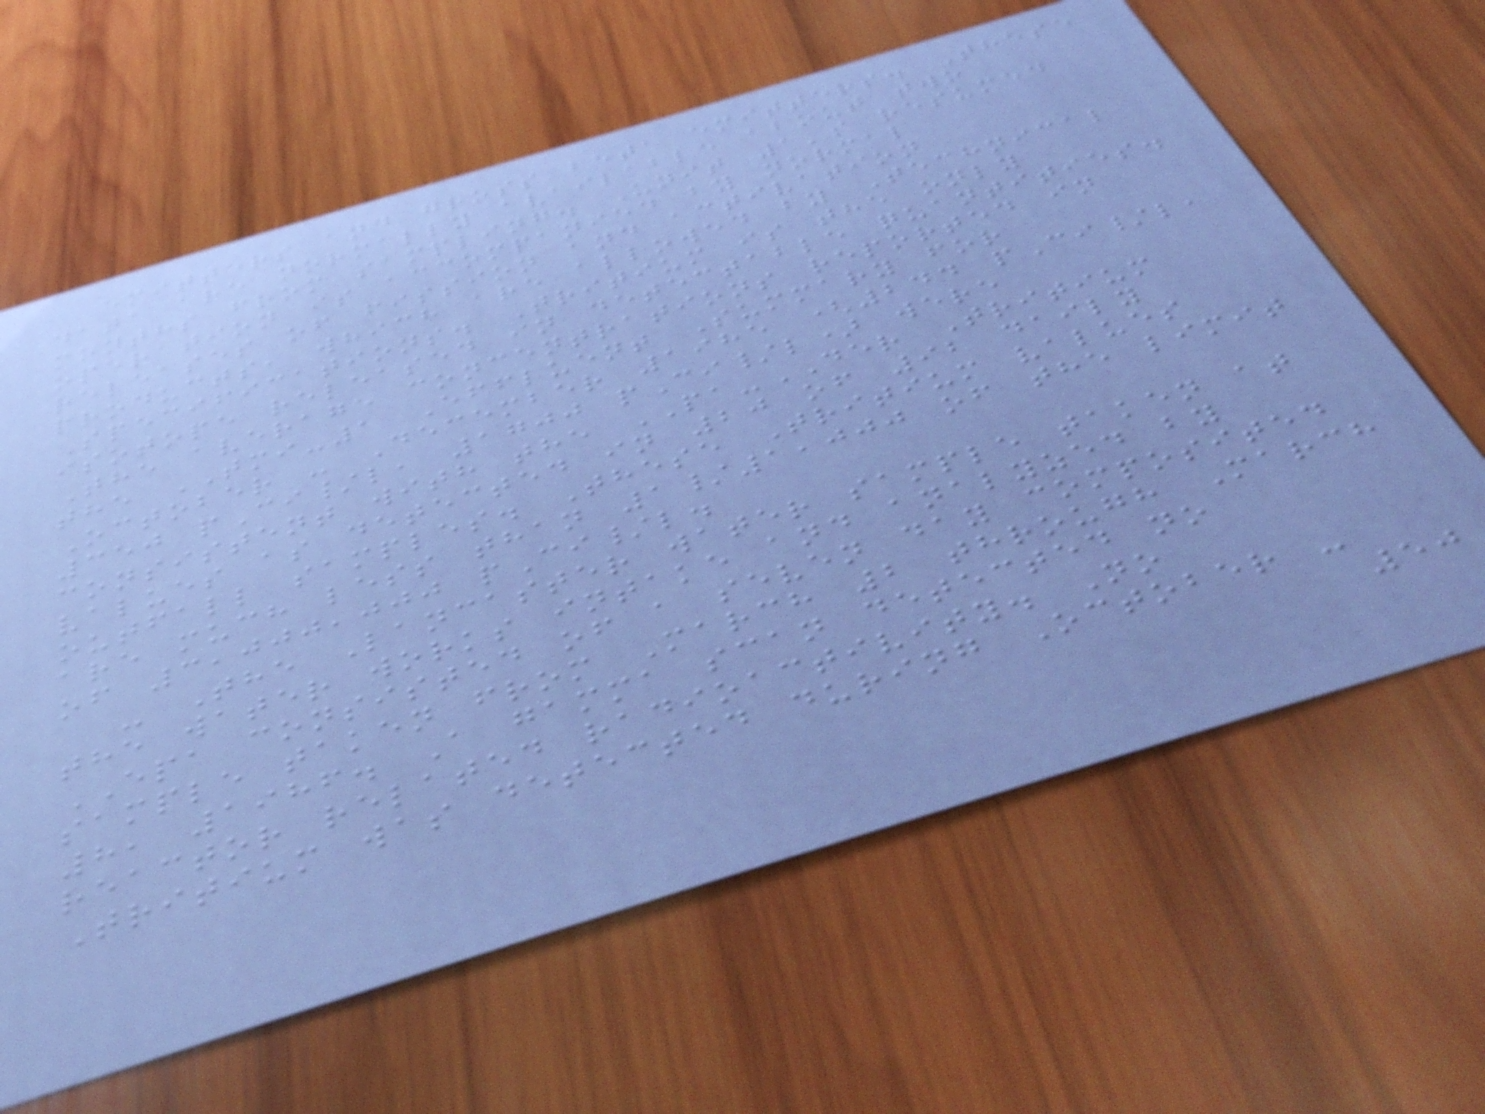emitters and gross beta emitters. These
data are normally available about two
months from sampling. Unit 1's resumed
operation is accompanied by normal
releases of fission and activation
products, which are allowed by Technical
Specifications. Tritium is the only
isotope released in detectable quantities.
The average concentrations reported in
the TMI-1 Effluent Summary for
October - December 1985 (244 pCi/l,
350 pCi/l, 1700 pCi/l) were
consistent with the PA-DER Tritium
values as detected in 20 of 92 daily
outfall samples. These Tritium values
are much less than 1/1,000 of the limit
of 3,000,000 pCi/l.
- The Lancaster water sample taken at
the water works intake and analyzed by
EPA consisted of a seven day composited
sample taken from March 2 through March
8, 1986. A gamma scan detected no
reactor related radioactivity. No
Tritium was detected during October -
50
